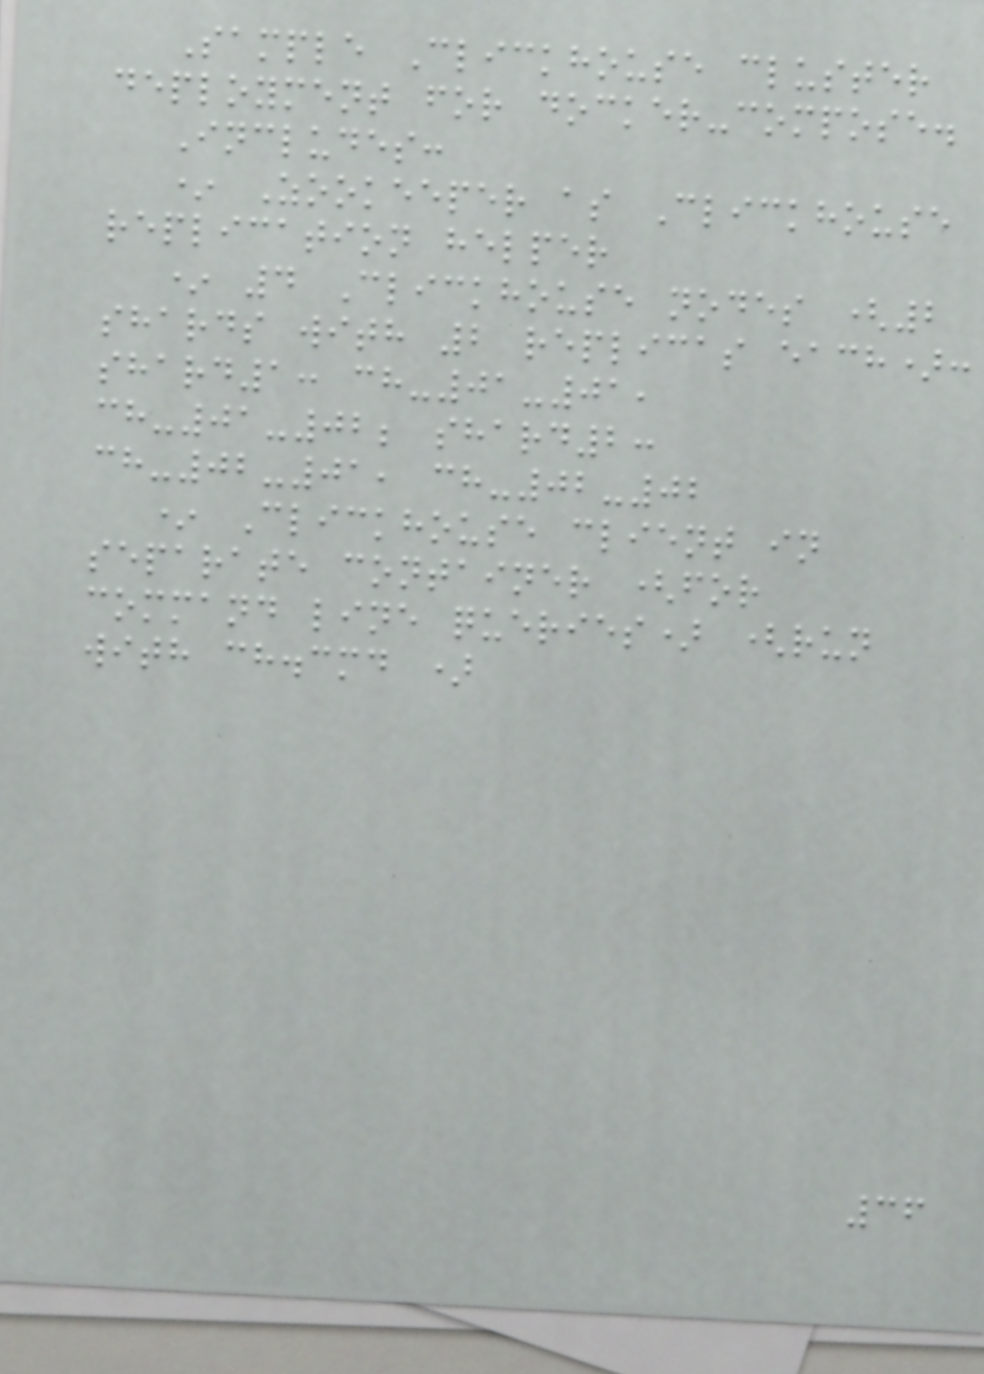Sample Clickhouse cluster
deployment for docker-compose.
Includes:
* Zookeeper as Clickhouse
replication helper
* 4 Clickhouse nodes (2
shards with 2 replicas each):
shard1: ch-01-01,
ch-01-02; shard2:
ch-02-01, ch-02-02
* Clickhouse client in
separate container (for
command line queries) (run
with ch.cmd )
36
